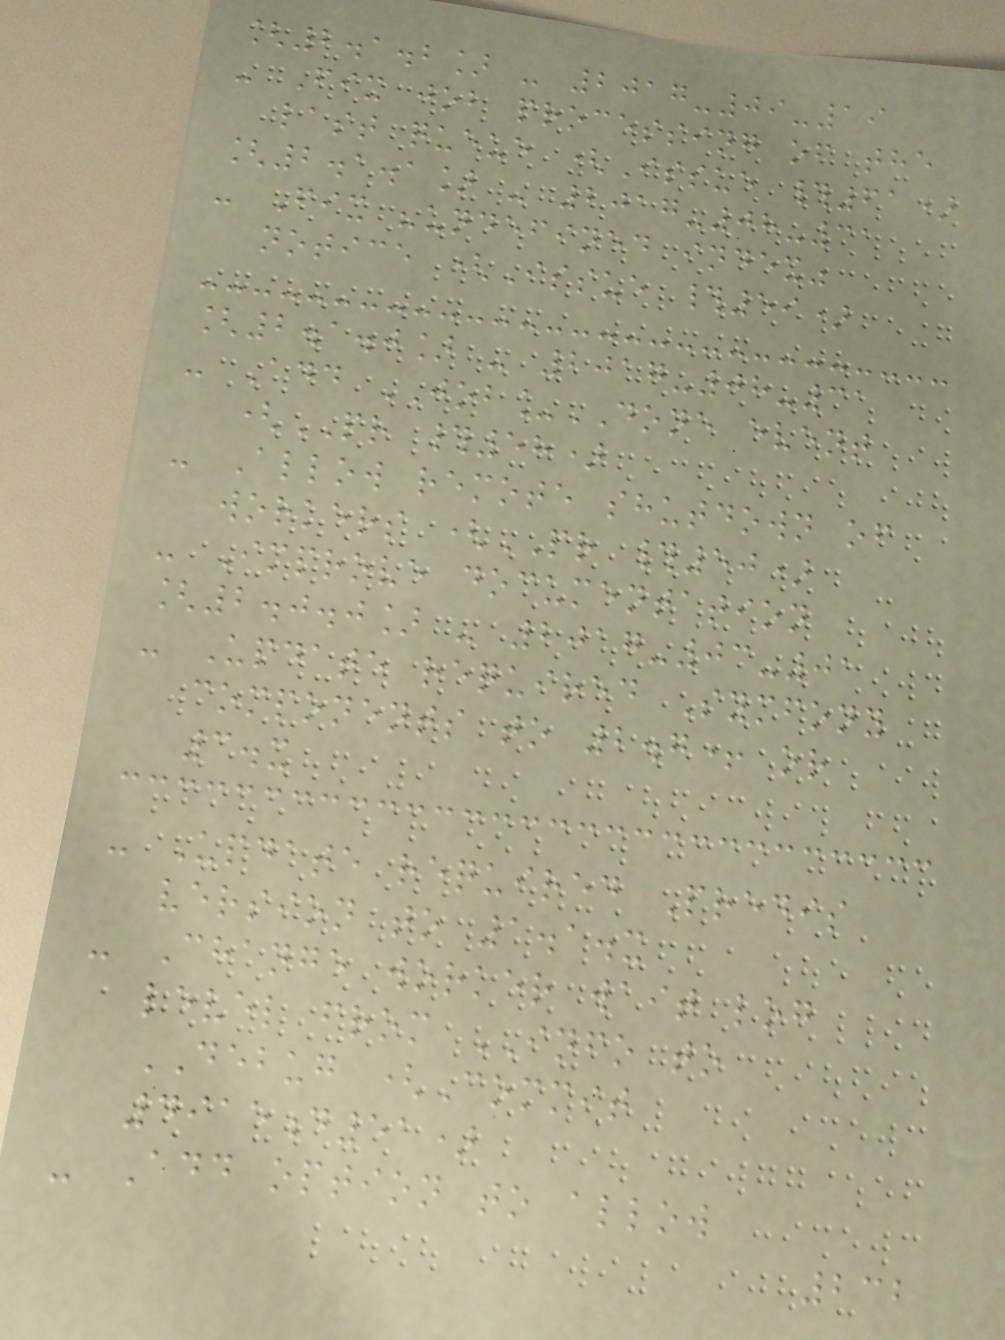[2.1.2] - 2017-09-19
- Fix job processing of the
last queue (Issue #61)
[2.1.1] - 2017-08-31
- Fix "undefined index"
notice (Issue #59)
[2.1.0] - 2017-08-31
- Add JOB_DONE event
(PR #58)
- Allow remote shutdown of
workers (PR #50)
- Improve documentation
[2.0.0] - 2017-03-01
- Update required Symfony
components to 2.7+ or
3.x
- Update required Predis
version to 1.1.x
- Change worker wait log
level from INFO to
DEBUG (Commit
4915d51)
- Add option to allow
232
